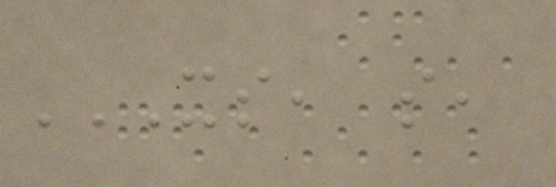XS, S,
